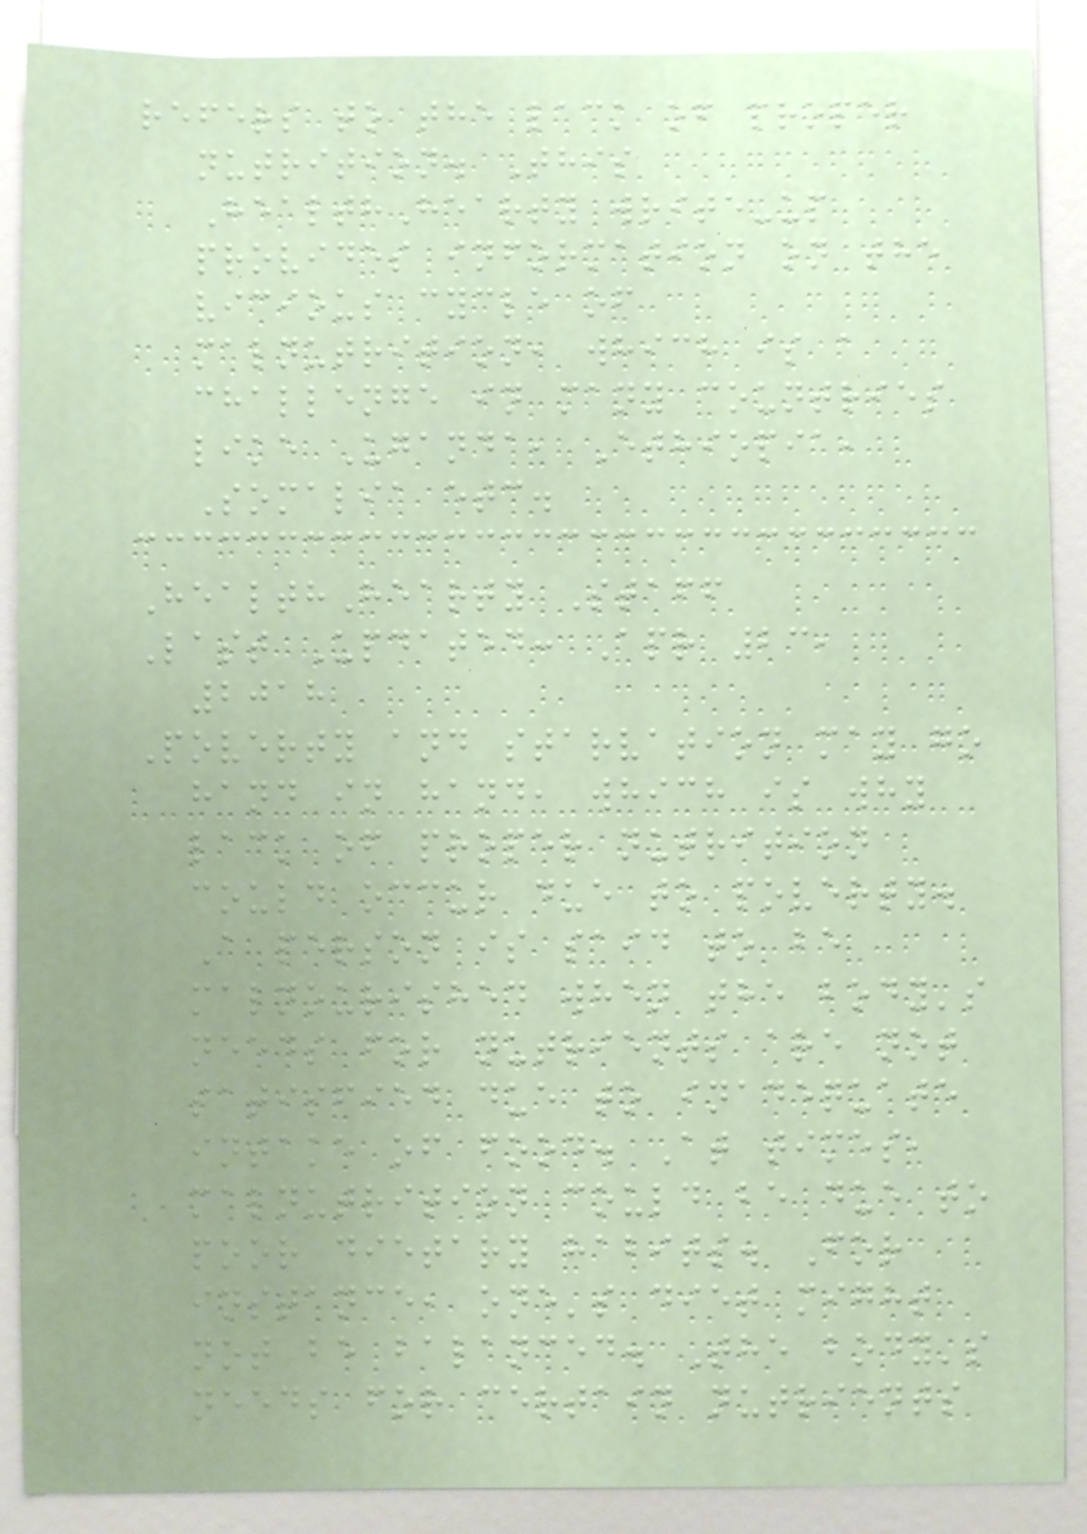refers to the lack of proper
nutrition. This
HealthHearty write-up
provides information on the
vicious cycle of
malnutrition, which is a
challenge in many countries
like Uganda, Ethiopia,
Somalia etc.
HealthHearty Staff
Last Updated: Apr 23,
2018
Poverty and starvation may go
hand in hand, which is why
lack of proper nutrition
could occur due to poverty.
A person is said to be
malnourished when the body's
needs for nutrients are not
satisfied due to inadequate
intake of food. At times,
malnutrition could be due to
poor dietary habits. For
instance, one's diet might
not be balanced. The body's
needs for certain nutrients
